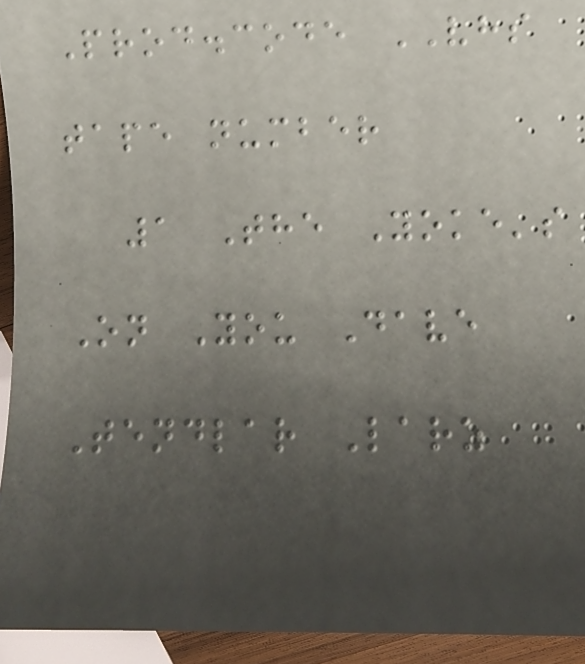Prod.code VHS
tape number
1 The Yoke's
On You Dave
Tendlar Larz
